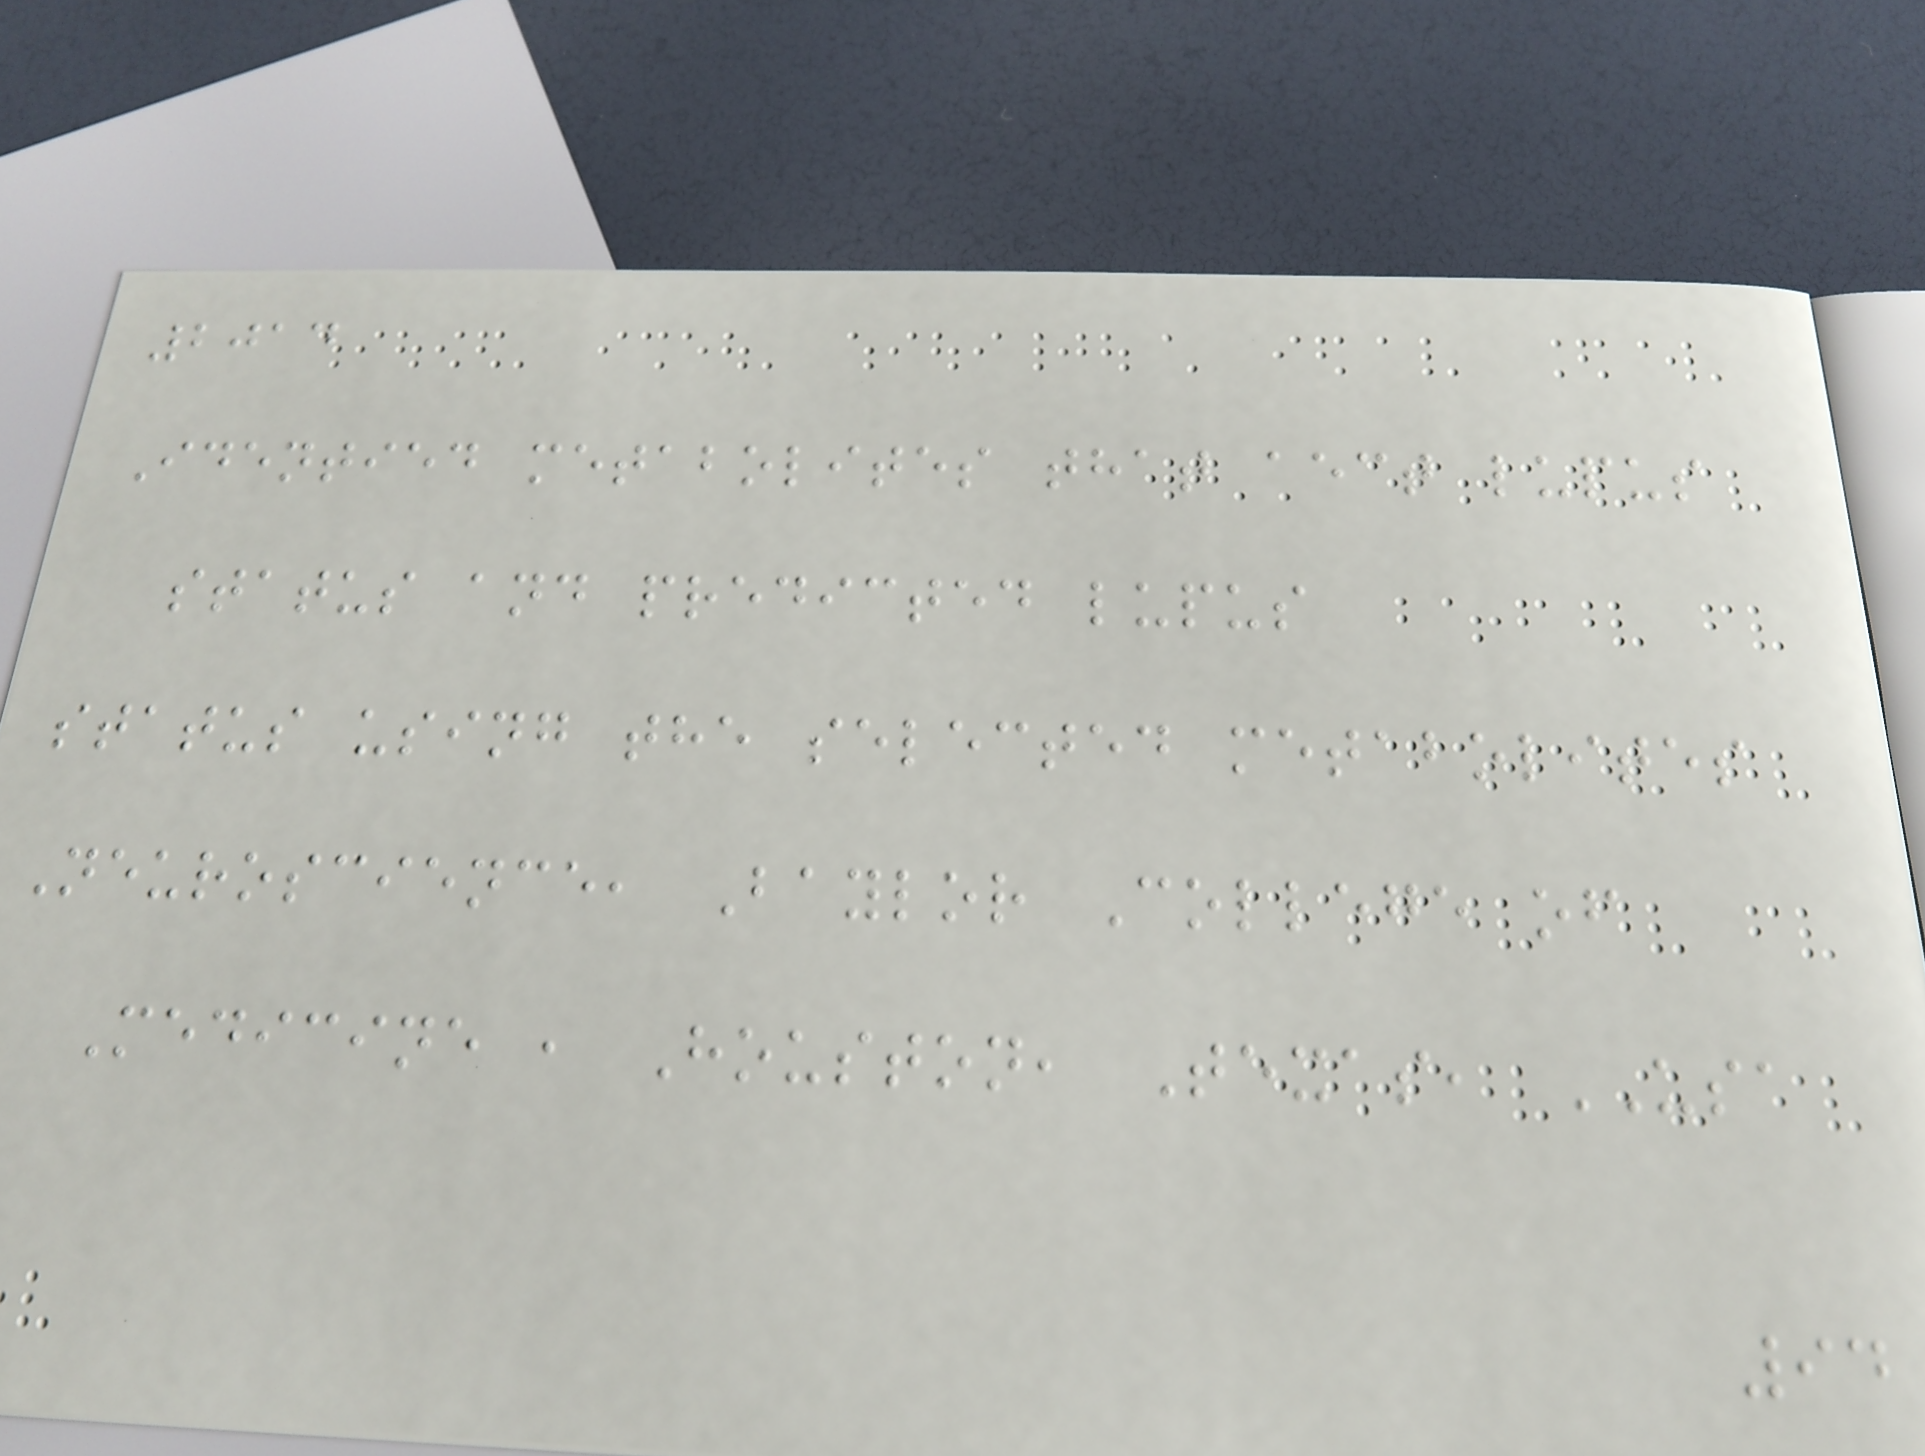2014
Identied metabolites that aect lupus
status and predicted lupus
status using the selected metabolites
Neuroscience, Baylor College of
Medicine , Houston, Texas, USA
94
